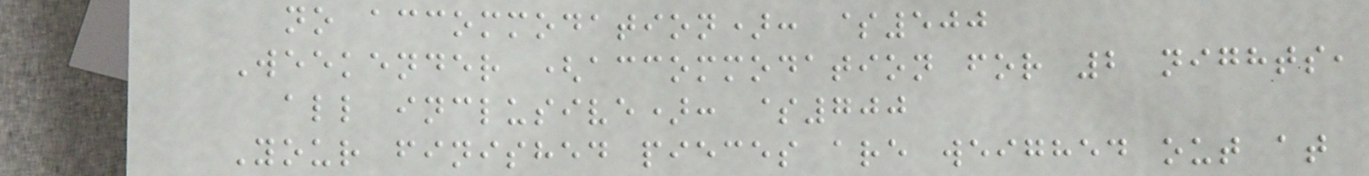no accommodation): $500
Weekender (accommodation for 2 nights,
all inclusive): $700
Your finished pieces are weighed out at
